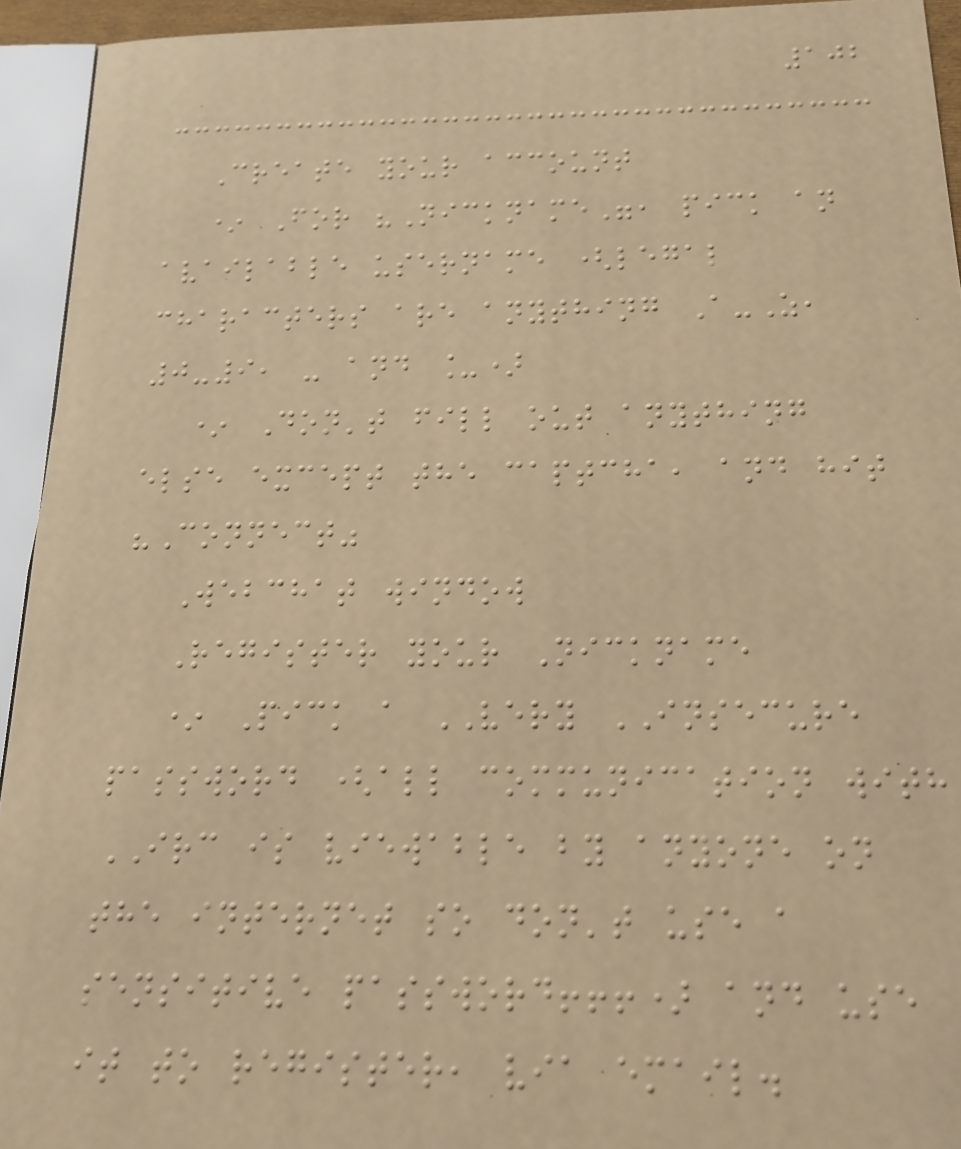102
Create your account
* For "Nickname", pick an
available username (legal
characters are anything A-Z,
0-9, - and _)
* Don't fill out anything
else except the captcha, and hit
"Connect"
Webchat window
Register your Nickname
* Pick a VERY INSECURE
password (all communication with
IRC is viewable by anyone on
the internet so don't use a
sensitive password!!!) and use
it to register, via email.
